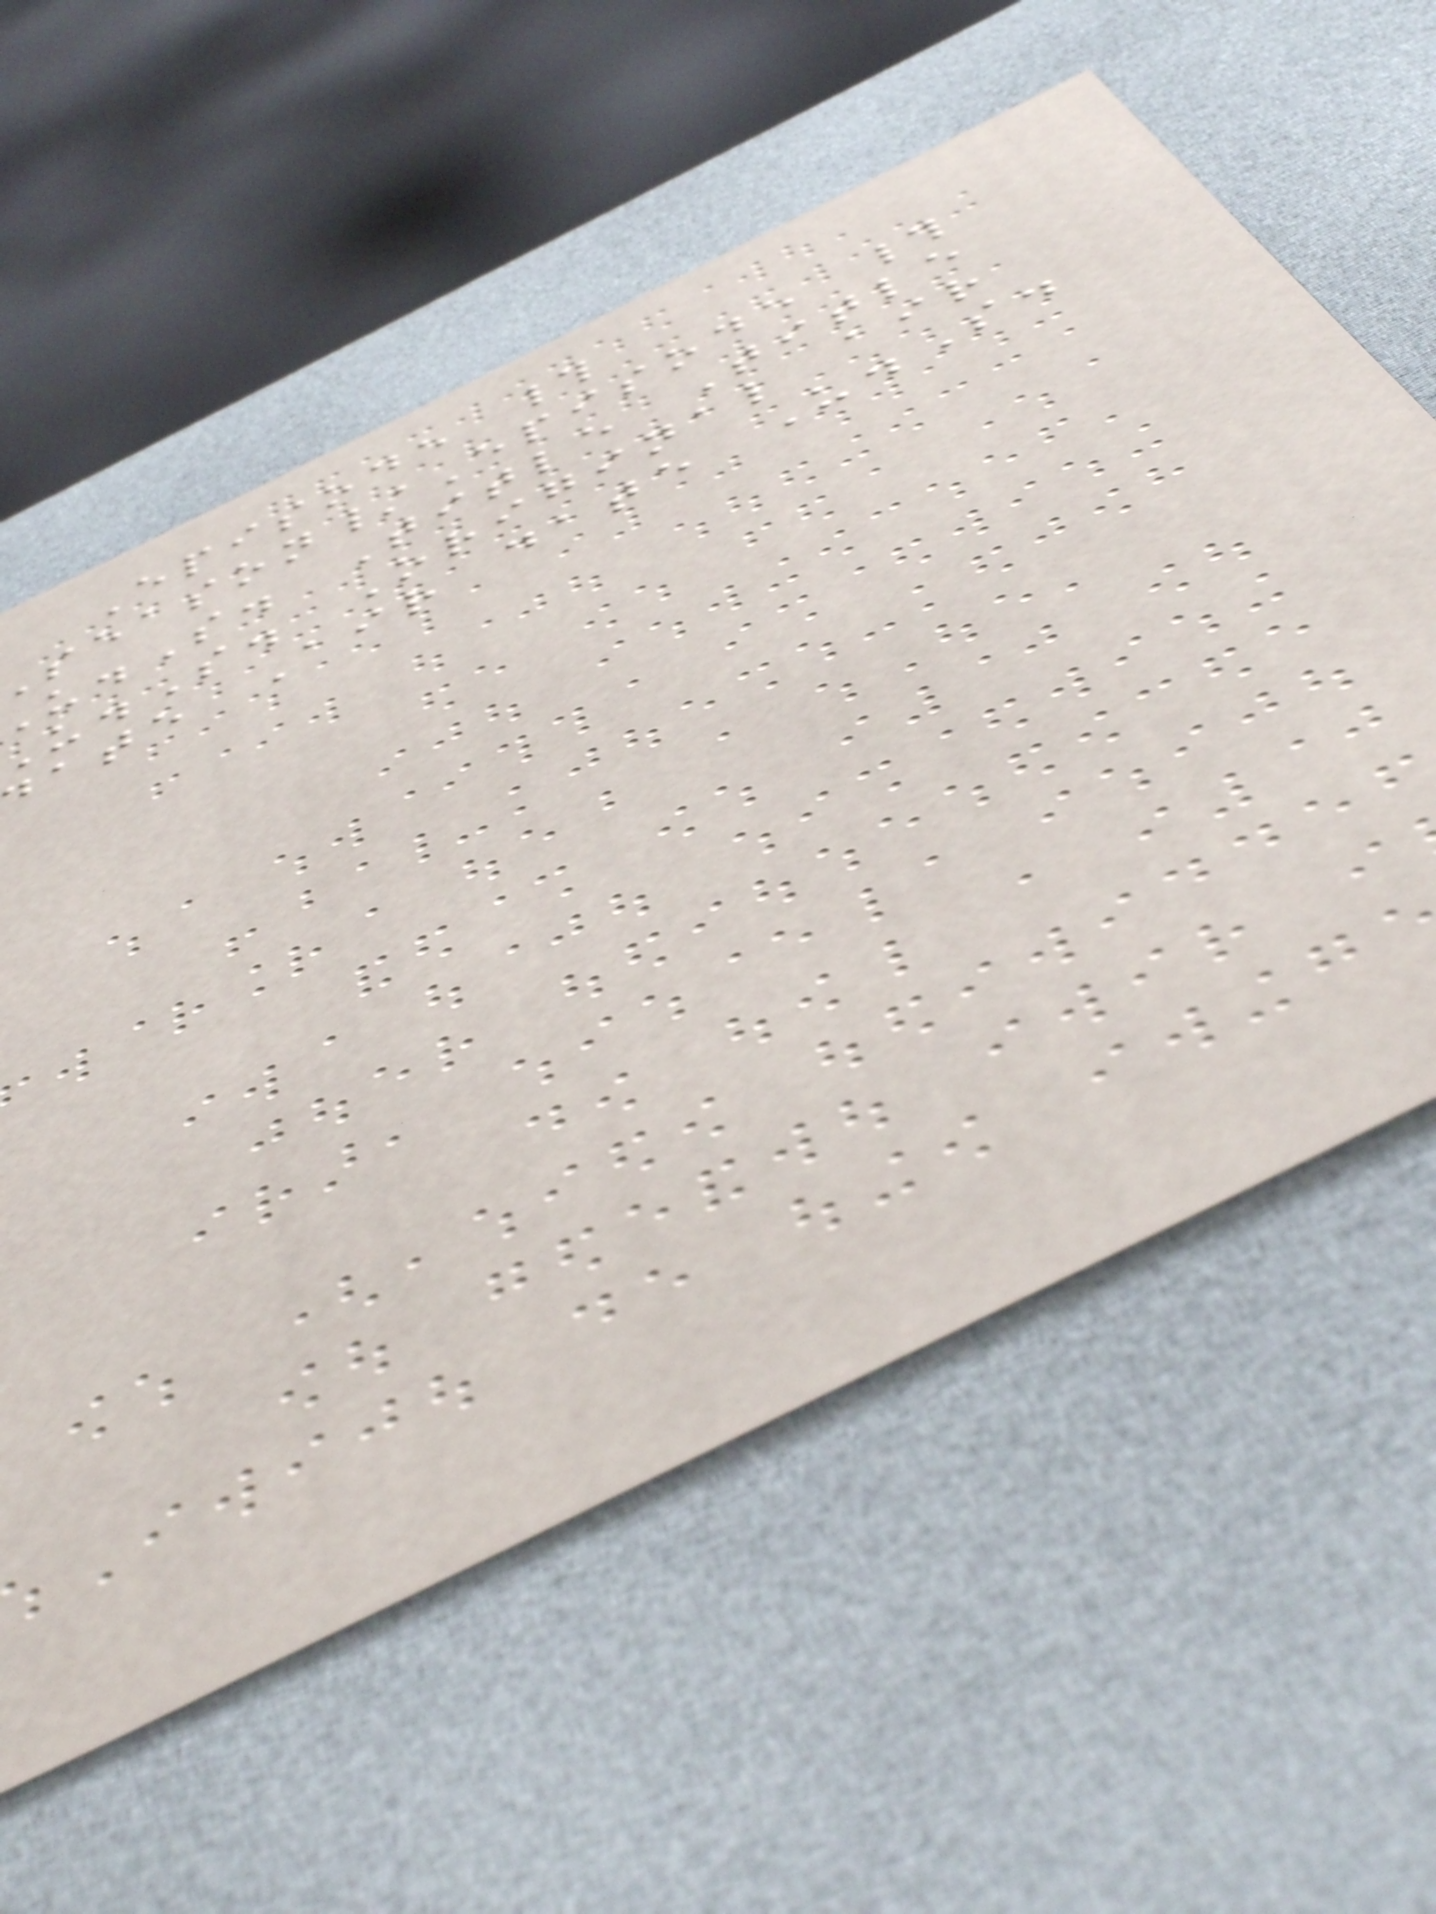Episode #
eason/Episode #
.S. Title Title
.S. Original air
ate Air date U.S.
